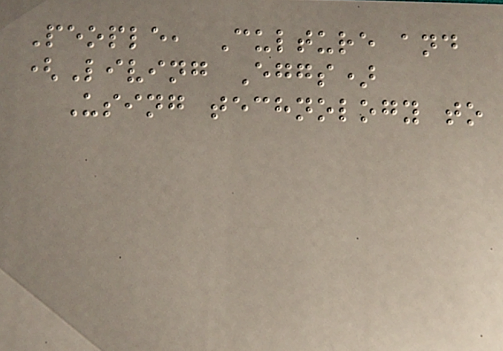People, Culture and
(Living Eggs)
Using technology to
